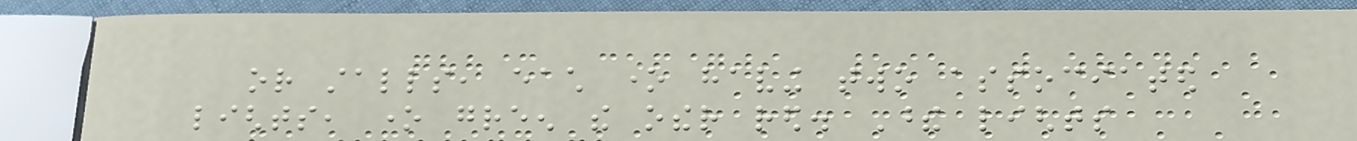or stalls, each one having two associated
lights, one green the other red. These lights
